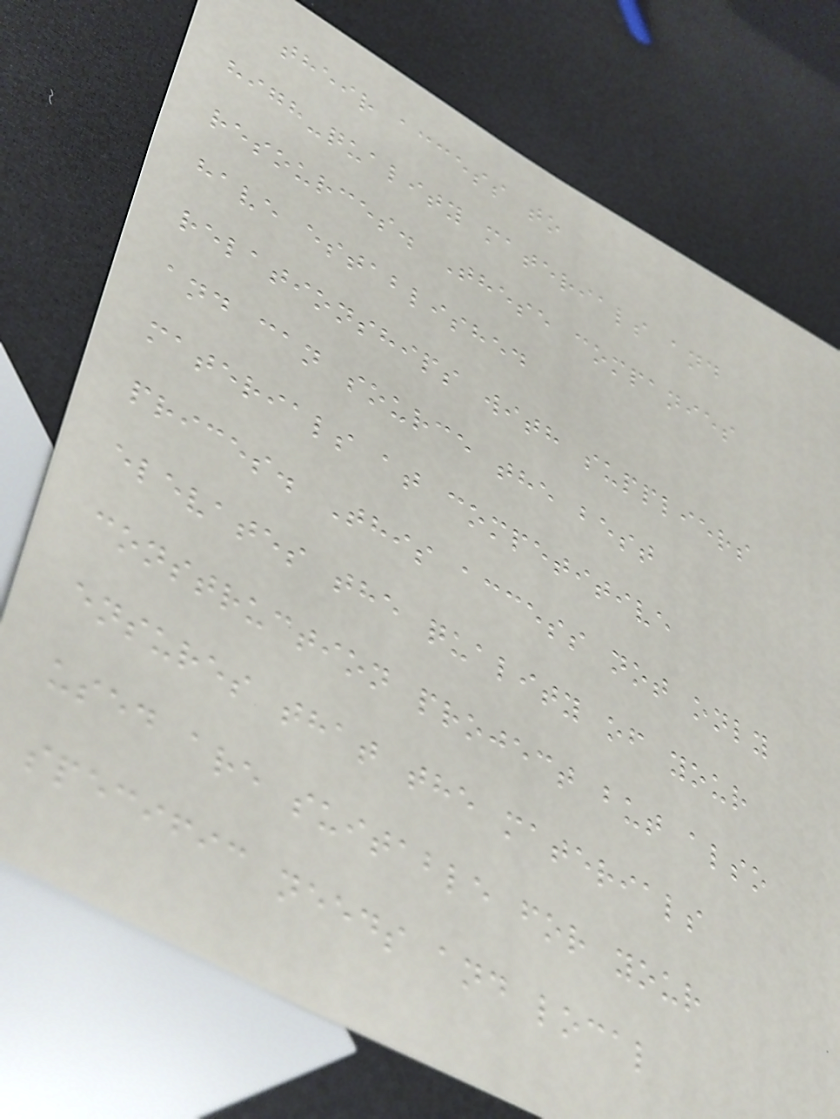their access to
high-quality materials and
resources. These companies
have established
relationships with suppliers
and can source the best
materials at competitive
prices. This access not only
elevates the quality of your
construction project but also
ensures that the materials
used are suitable for your
specific needs and local
